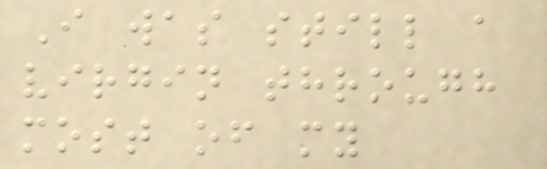I was still a
virgin through
most of my
